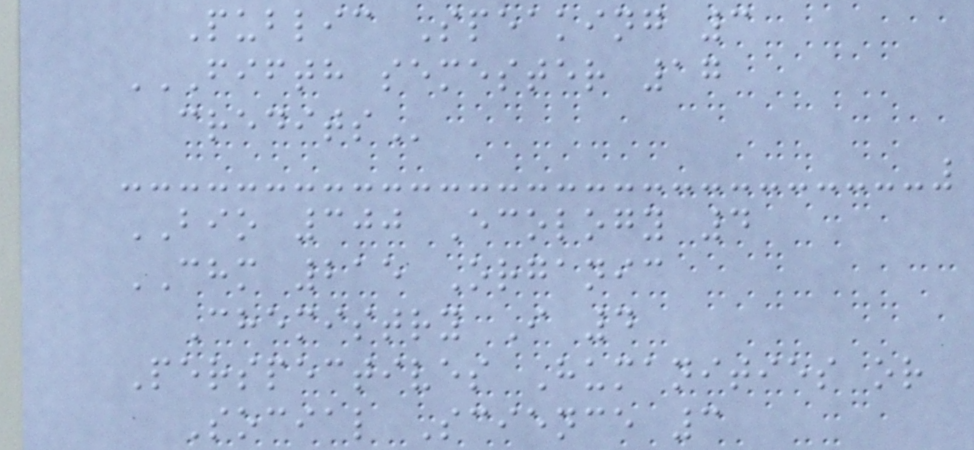Public Speaking 3
FIFTH SEMESTER 17
CREDITS
BIO 300 Ecology 4
CHM 215 Organic
Chemistry I 4
Perspectives Humanities or
Social Science 3
